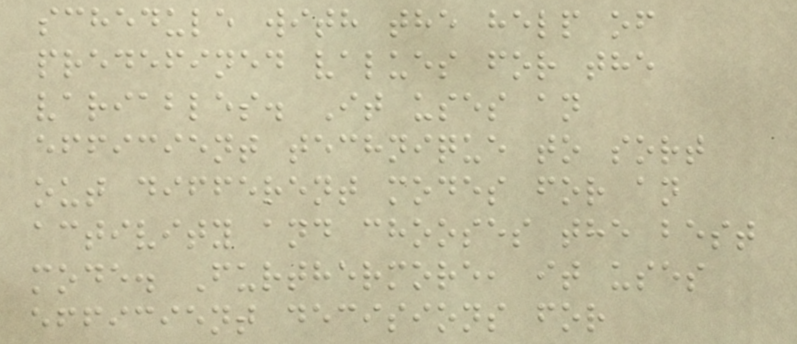schedule with the help of
predefined values for the
variables. It uses an
efficient technique to sort
out different modes for an
activity and chooses the best
mode. Furthermore, it uses
efficient decisions for
